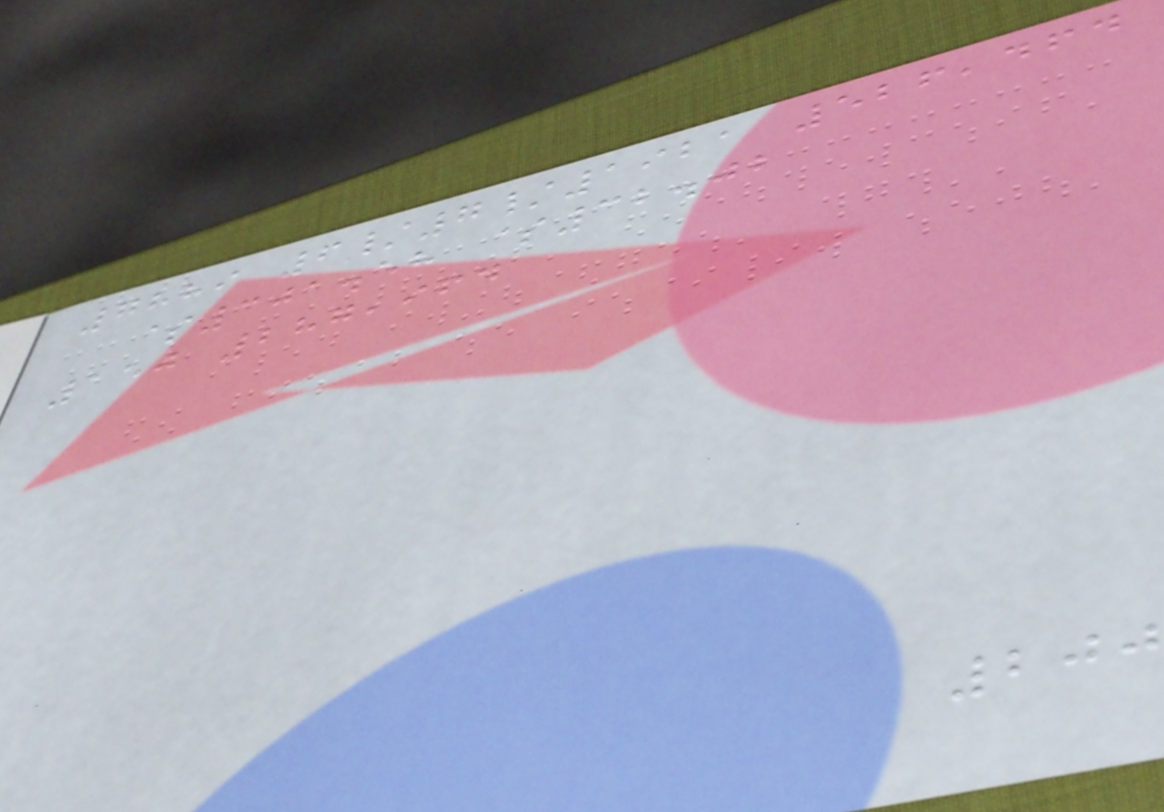7889 6/7/1921 526,464
$301.58 $32.02
150 287,964
200
